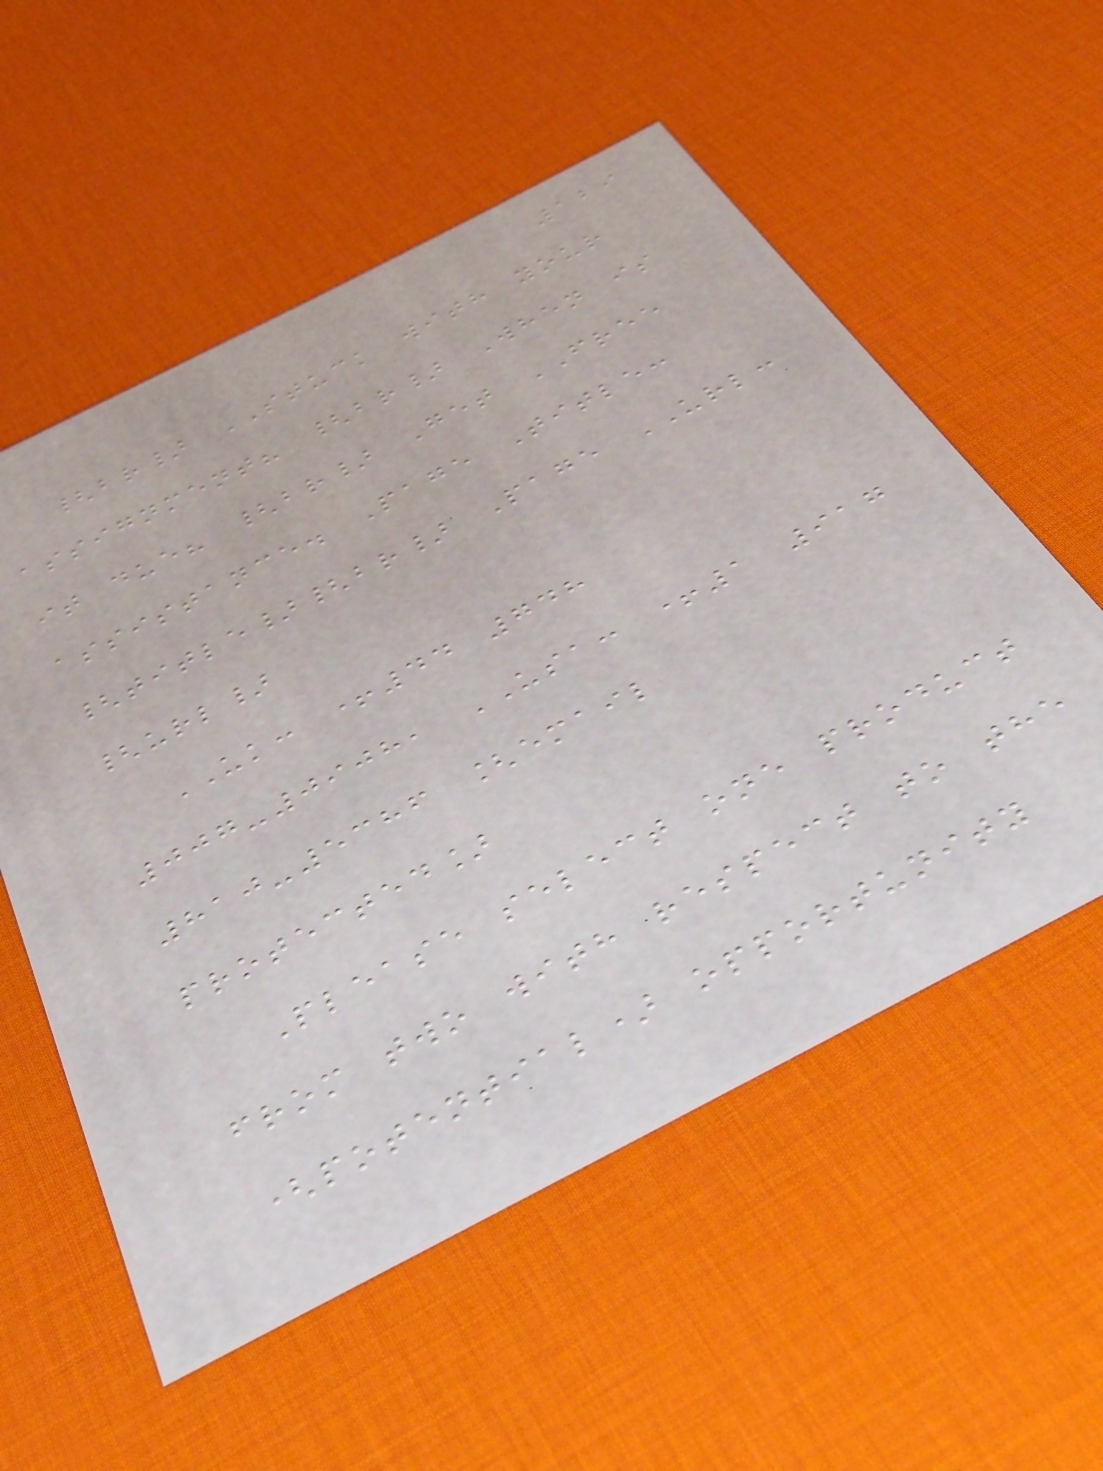129
{br} STUCK with your
assignment? {br} When is
it due? {br} Get FREE
assistance. Page Title:
{title}{br} Page URL:
{url}
UK: +44 748
007-0908, USA: +1 917
810-5386 [email
protected]
Please select one product
from two with respect to the
(potential) opportunity
